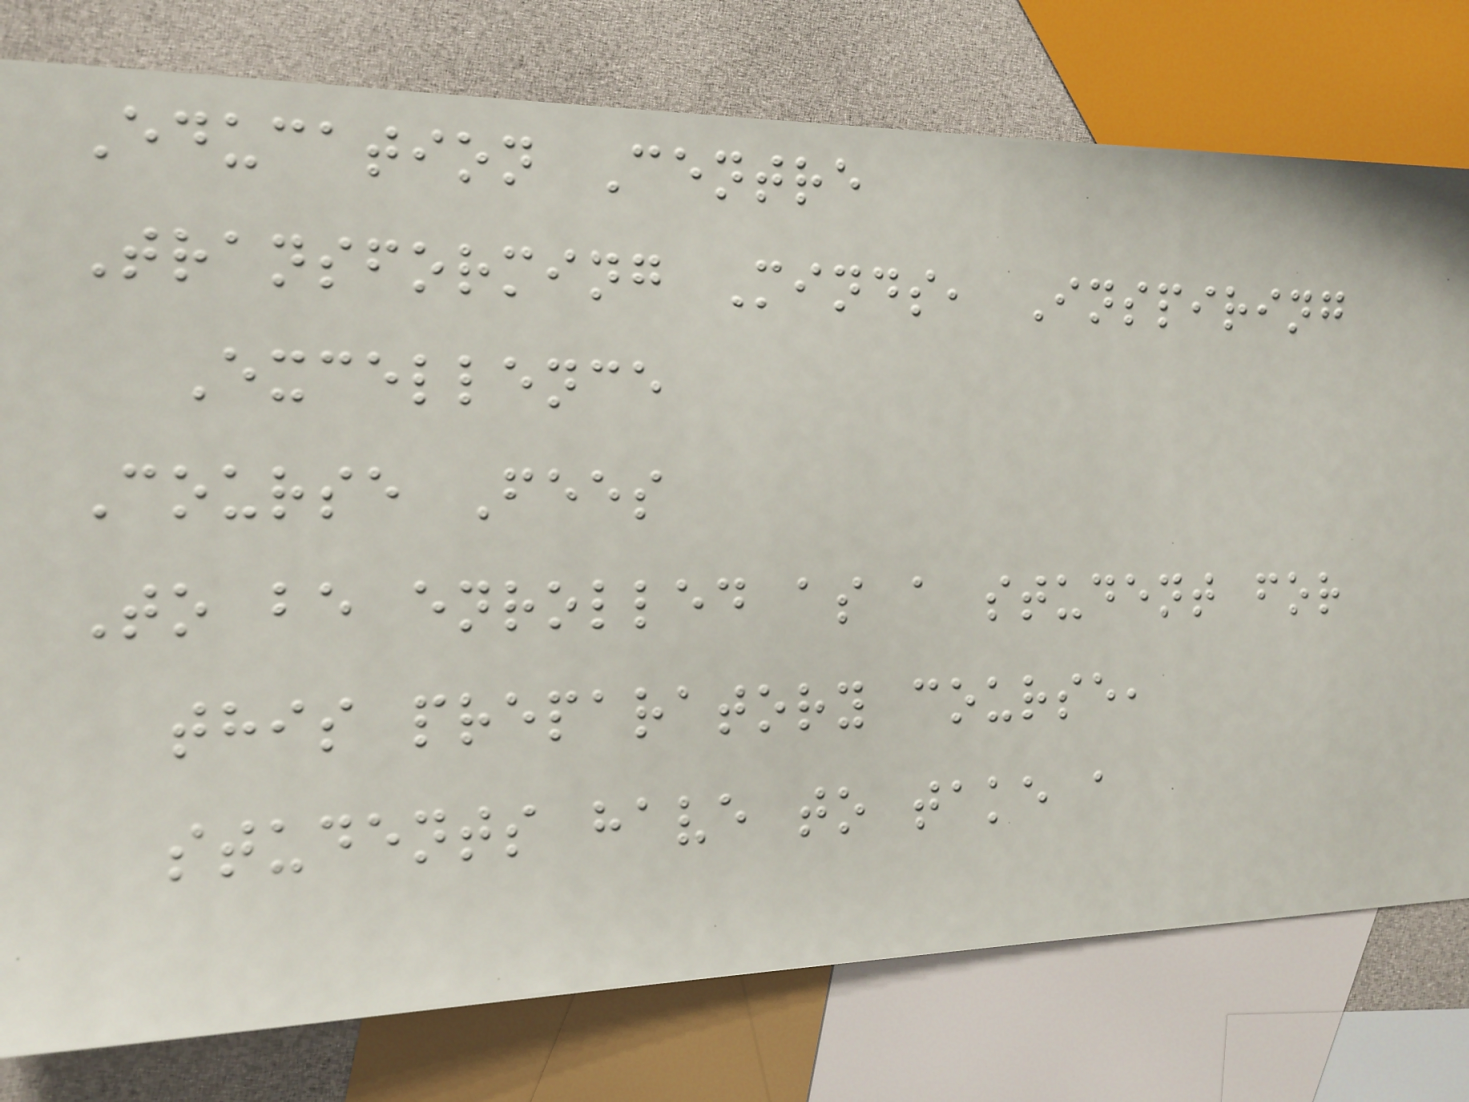Education Centre
Transforming Minds, Inspiring
Excellence
Course Fees
To be enrolled as a student for
this preparatory course,
students have to take a
